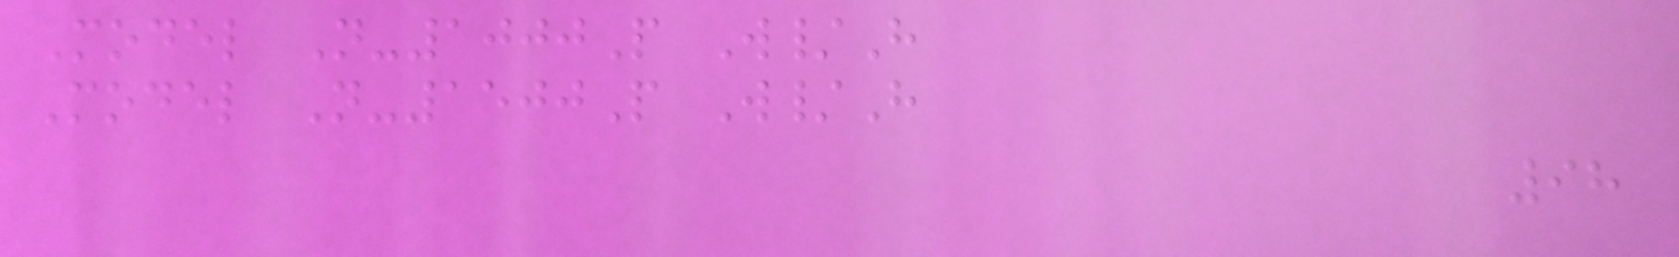Model N-1000P W/H
Model N-1500P W/H
98
